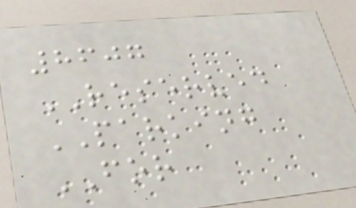8607
RESERVED
PARKING
FOR
